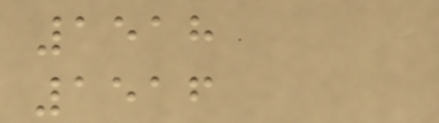1518
1516
